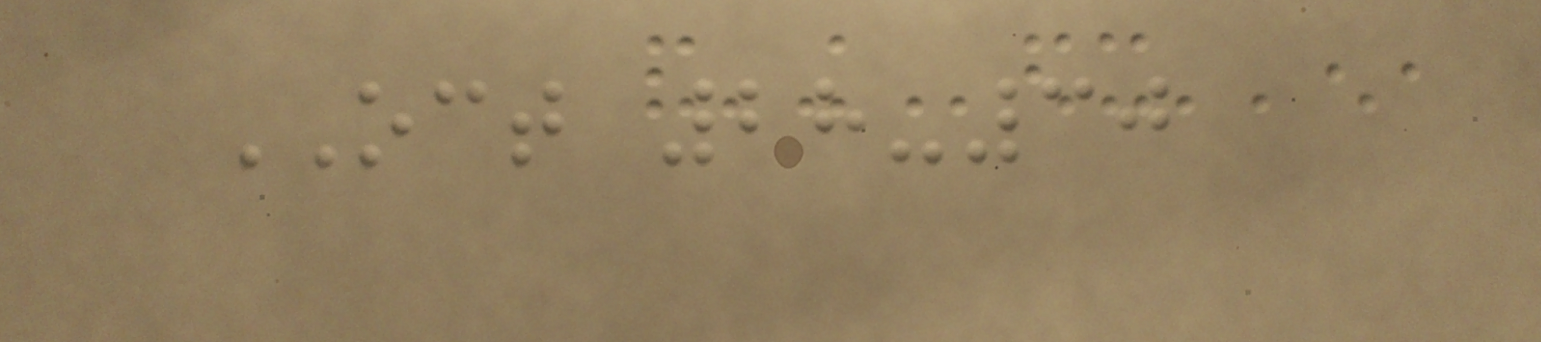OCT 28-30
